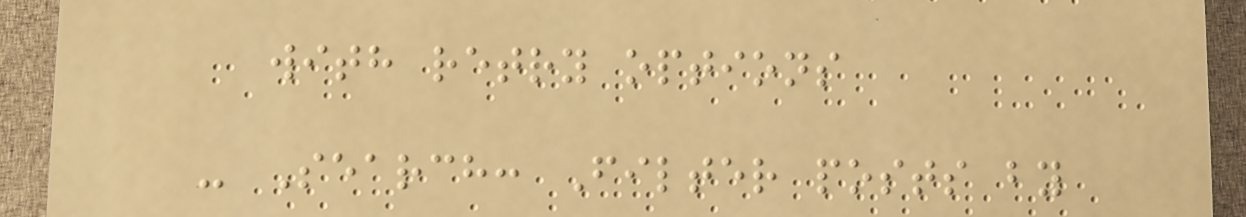with retry options
- Search: Filter posts by
